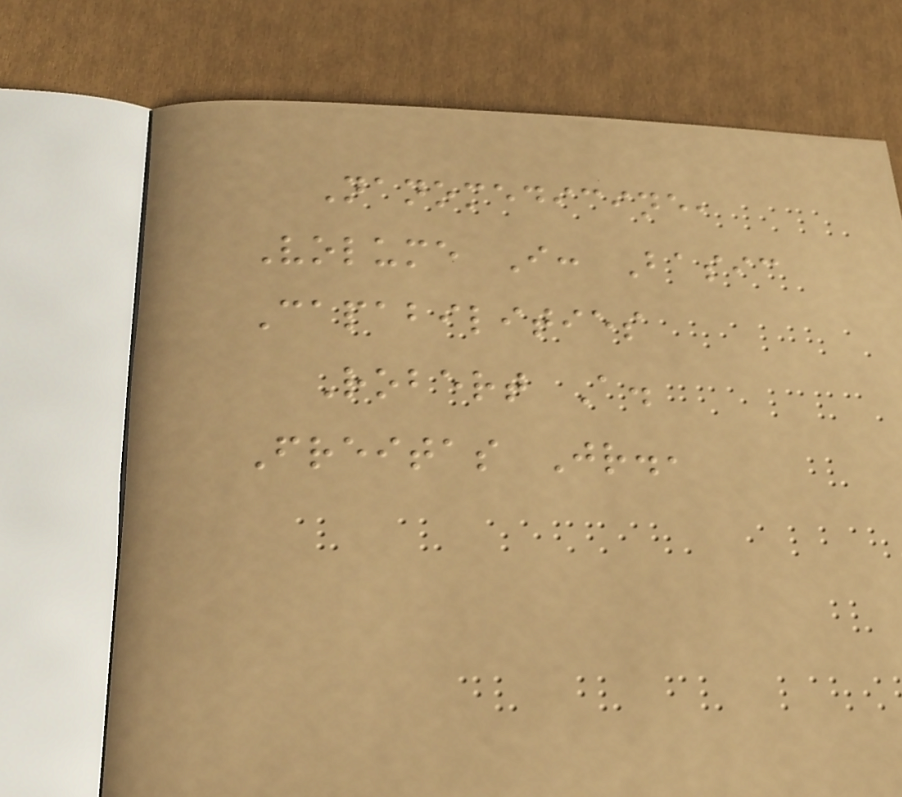Nanomedicine,
Volume I: Basic
Capabilities
Robert A.
Freitas Jr.,
